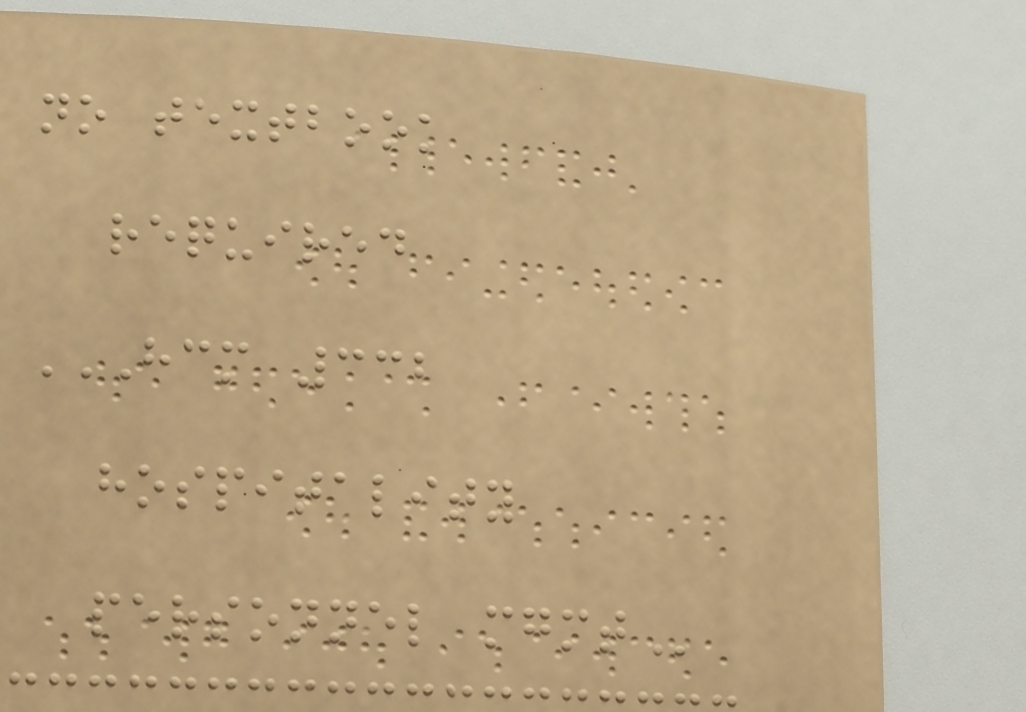no textbook
required
HCM 332
HOSPITALITY
PERSONNEL MGMT
